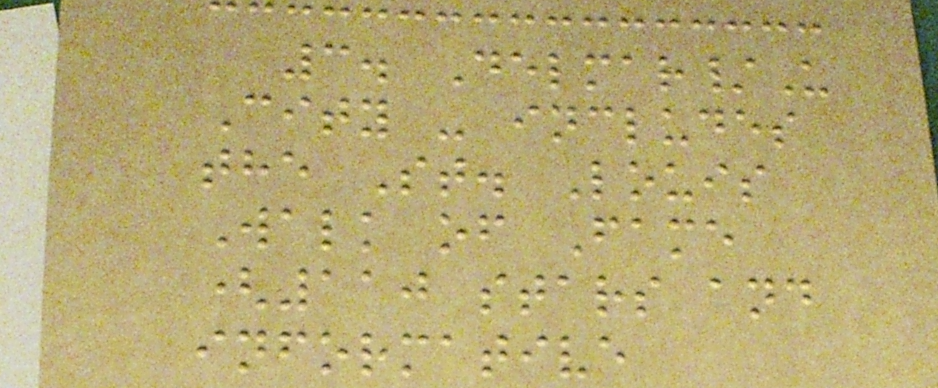3. Delmar/U
City - includes
the St. Louis
Walk of Fame
(110 stars and
informative
